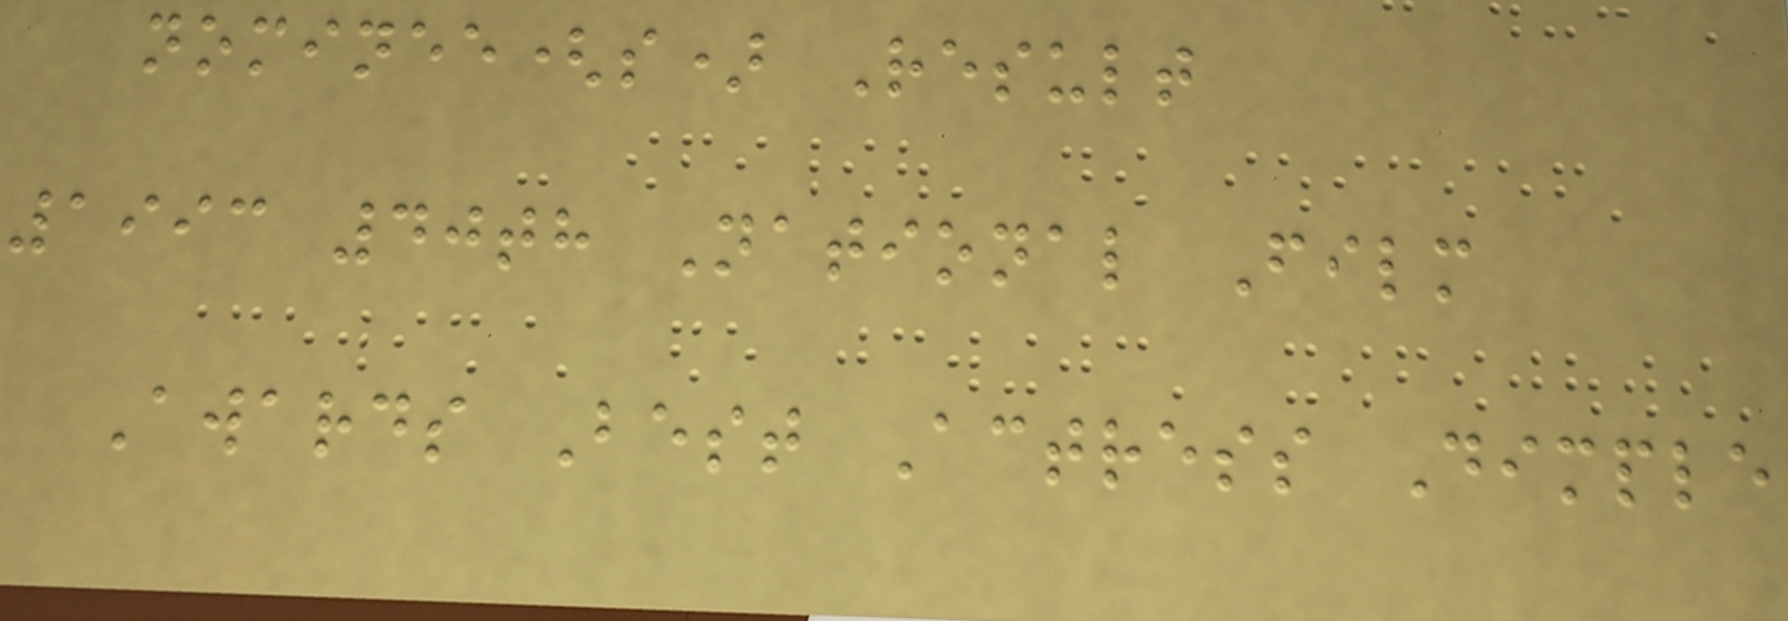nominee(s) Result
1993 40th National Film
Awards Best Actress Dimple
